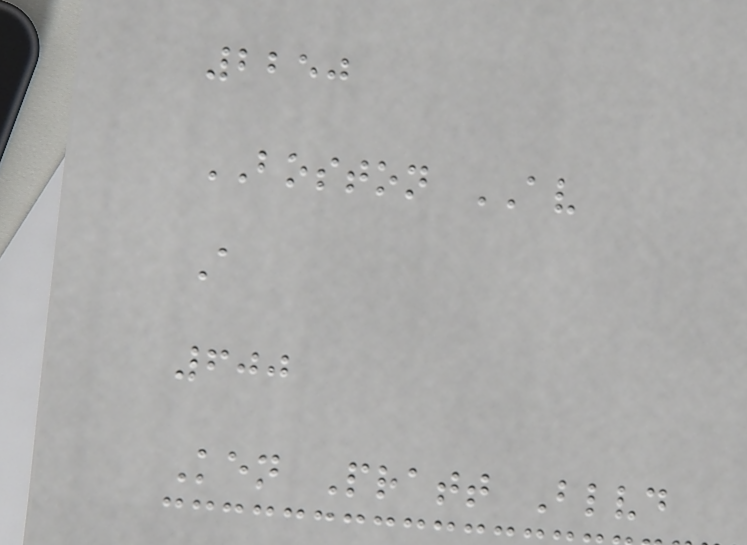2250
BOSTON AV
A
600
Ken Pratt Blvd
